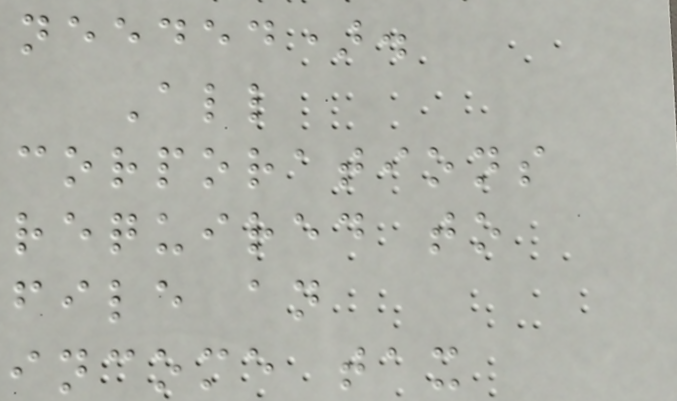needed).
All
corporations
required to
file an
income tax
